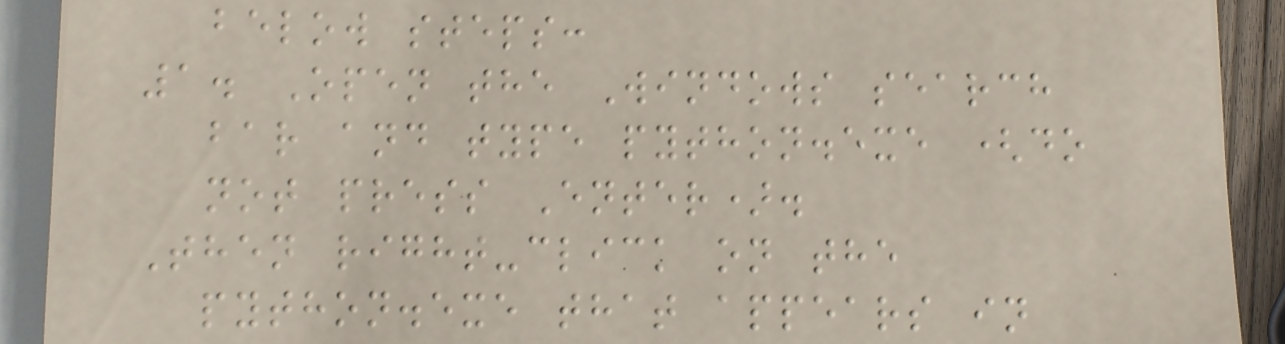below steps:
1. Open the Windows search
bar and type python.exe (do
not press Enter).
Then right-click on the
python.exe that appears in
